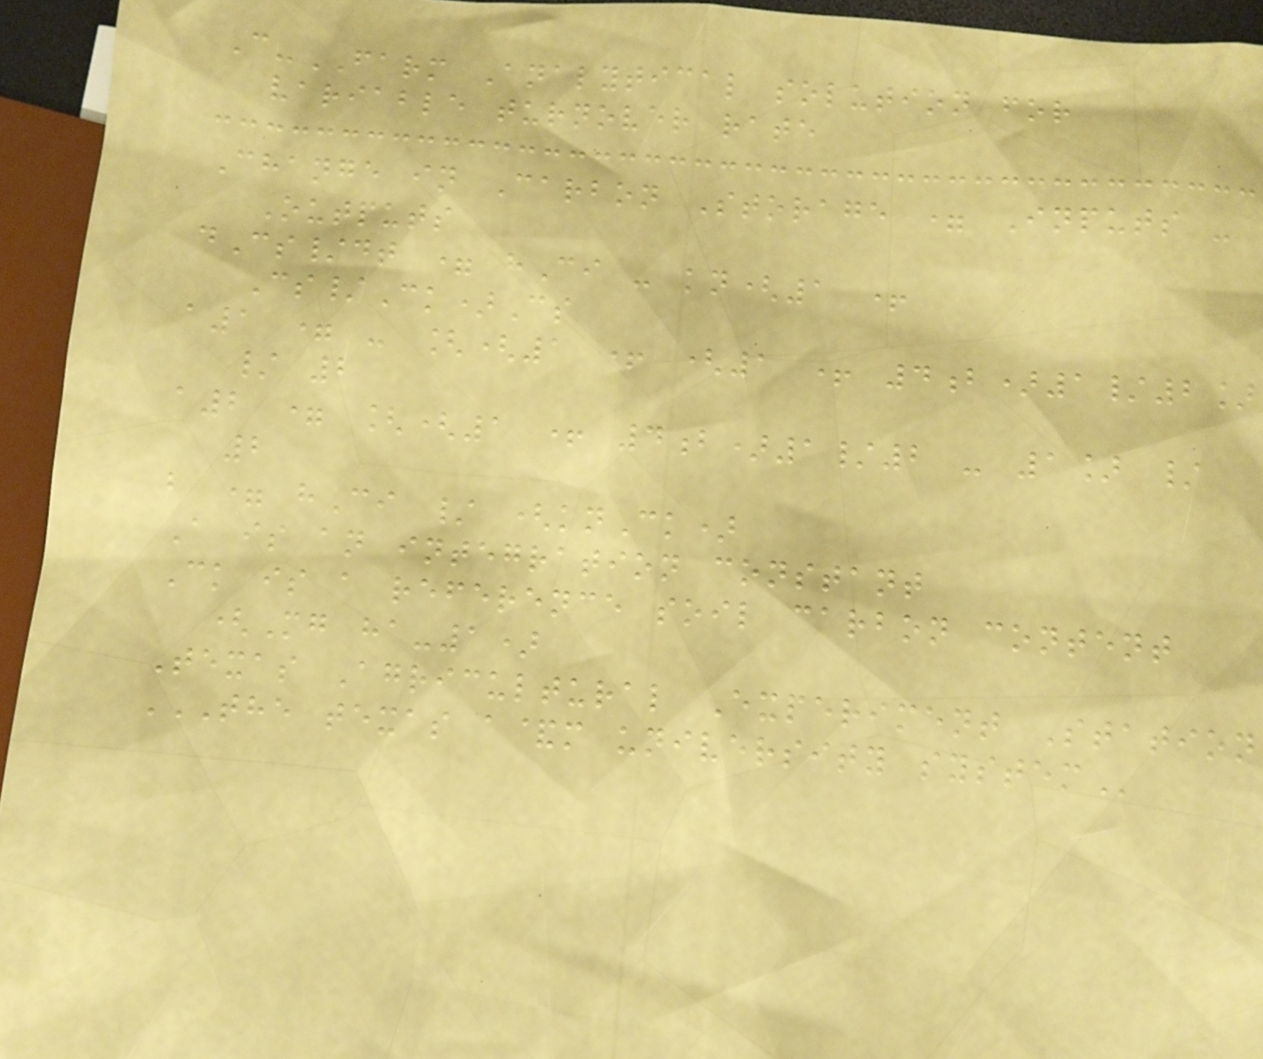C-FARM Analytical solution for
variable turnover rate
Change in Carbon Storage = Inputs -
Outputs
dCs/dt = hCi - kn(1 +
Cs/Ck)Cs
a1 = - [(1 + (1 + 4b)1/2]
/ 2
a2 = [(1 + 4b)1/2 - 1] /
2
b = hCi / (knCk)
A is an integration constant
Ck is a reference soil carbon content
(Mg ha-1)
Texas Agricultural Experiment Station
THE TEXAS A&M UNIVERSITY SYSTEM
